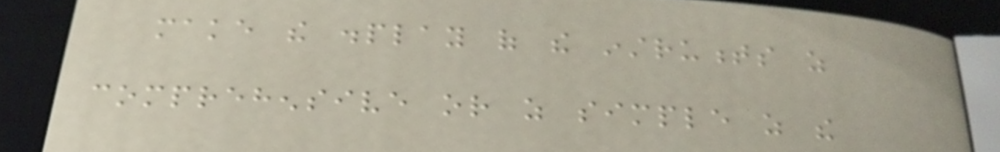make the display of the instruments as
comprehensive or as simple as the
